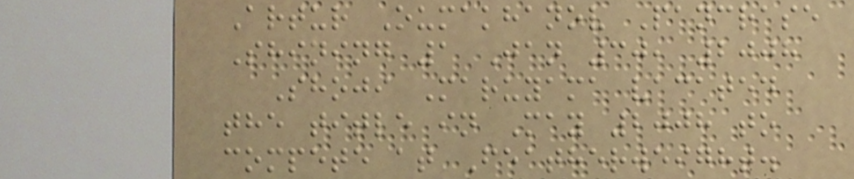Artur Oumakhanov Pancrase
Shining 1 Jan 30, 2008
Shoji Maruyama vacated
the title in May 2008 to
compete at Featherweight.
